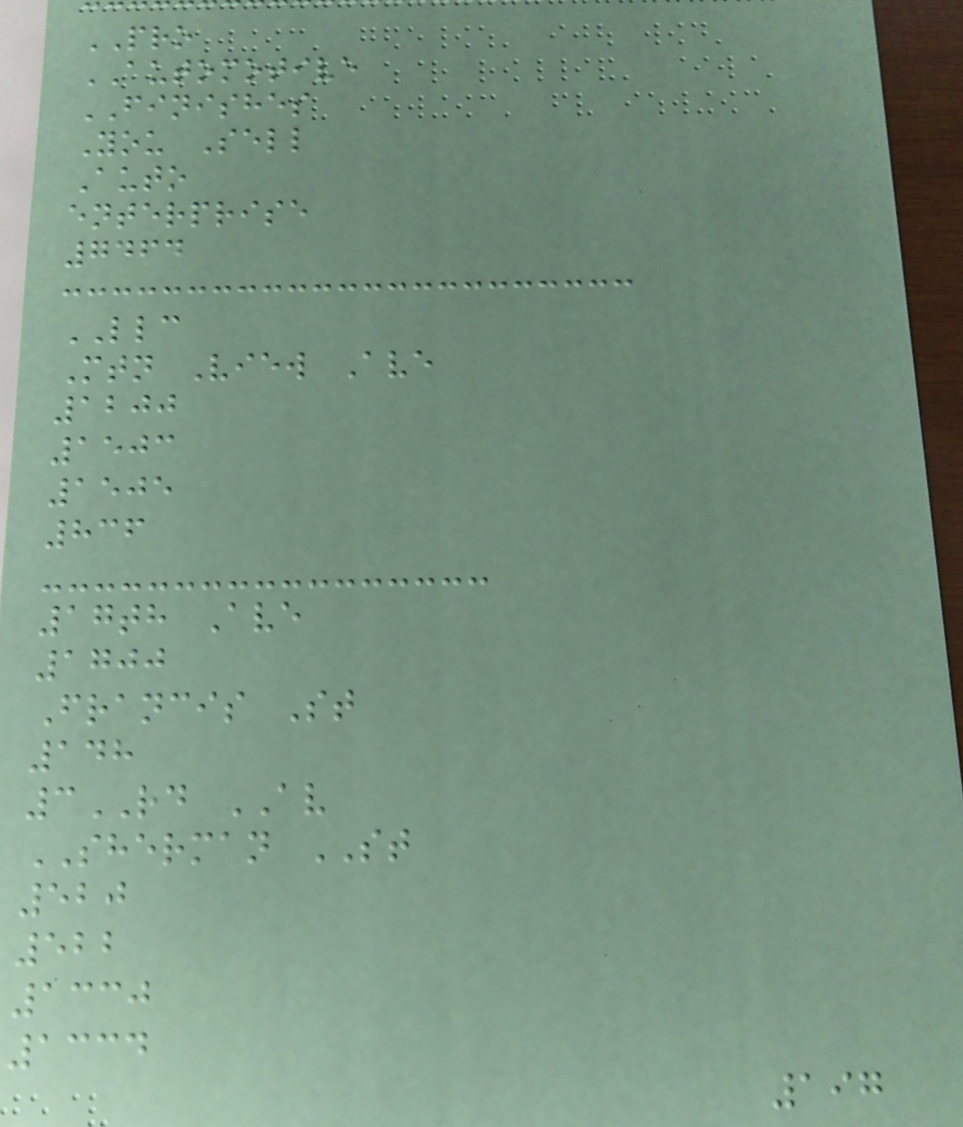PRO
AUTOMOTIVE
FINISHES
You Sell
Auto
enterprise
7464
LLC
Mtn View Ave
1200
1503
1505
836
17th Ave
1700
Francis St
148
3RD AV
SHERMAN ST
520
522
1330
1334
197
